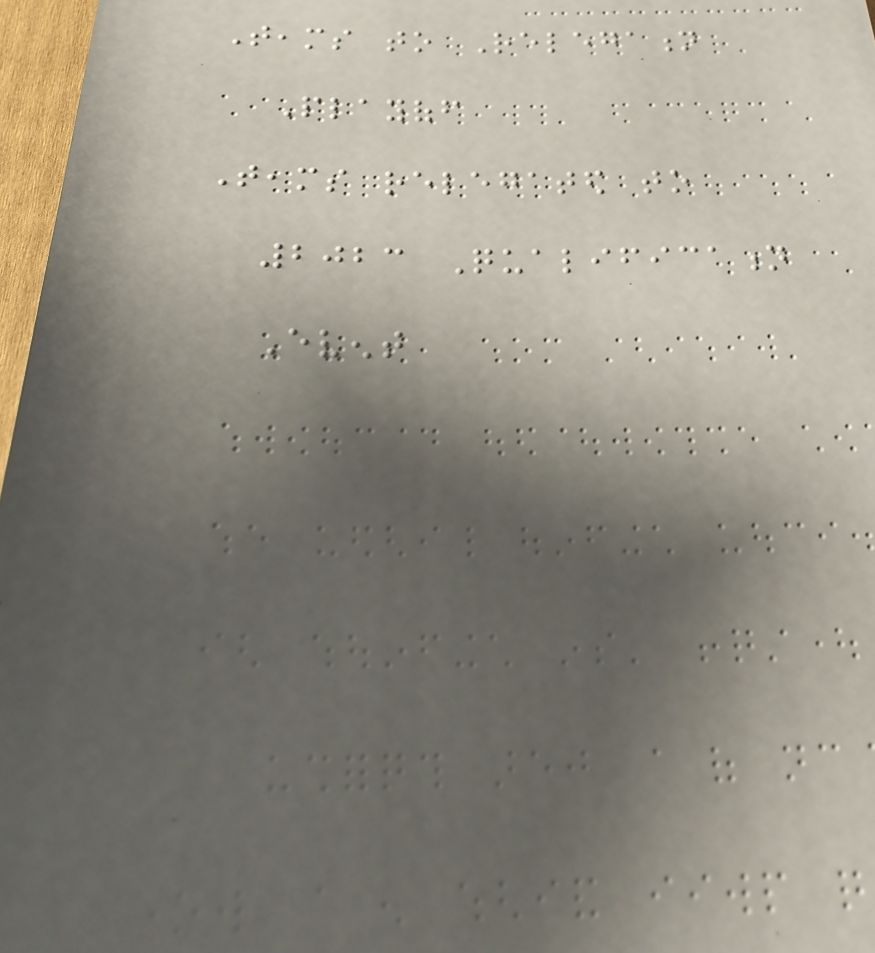Teams to Relegation
Playoff
Teams relegated to
2023 Qualification
Event
